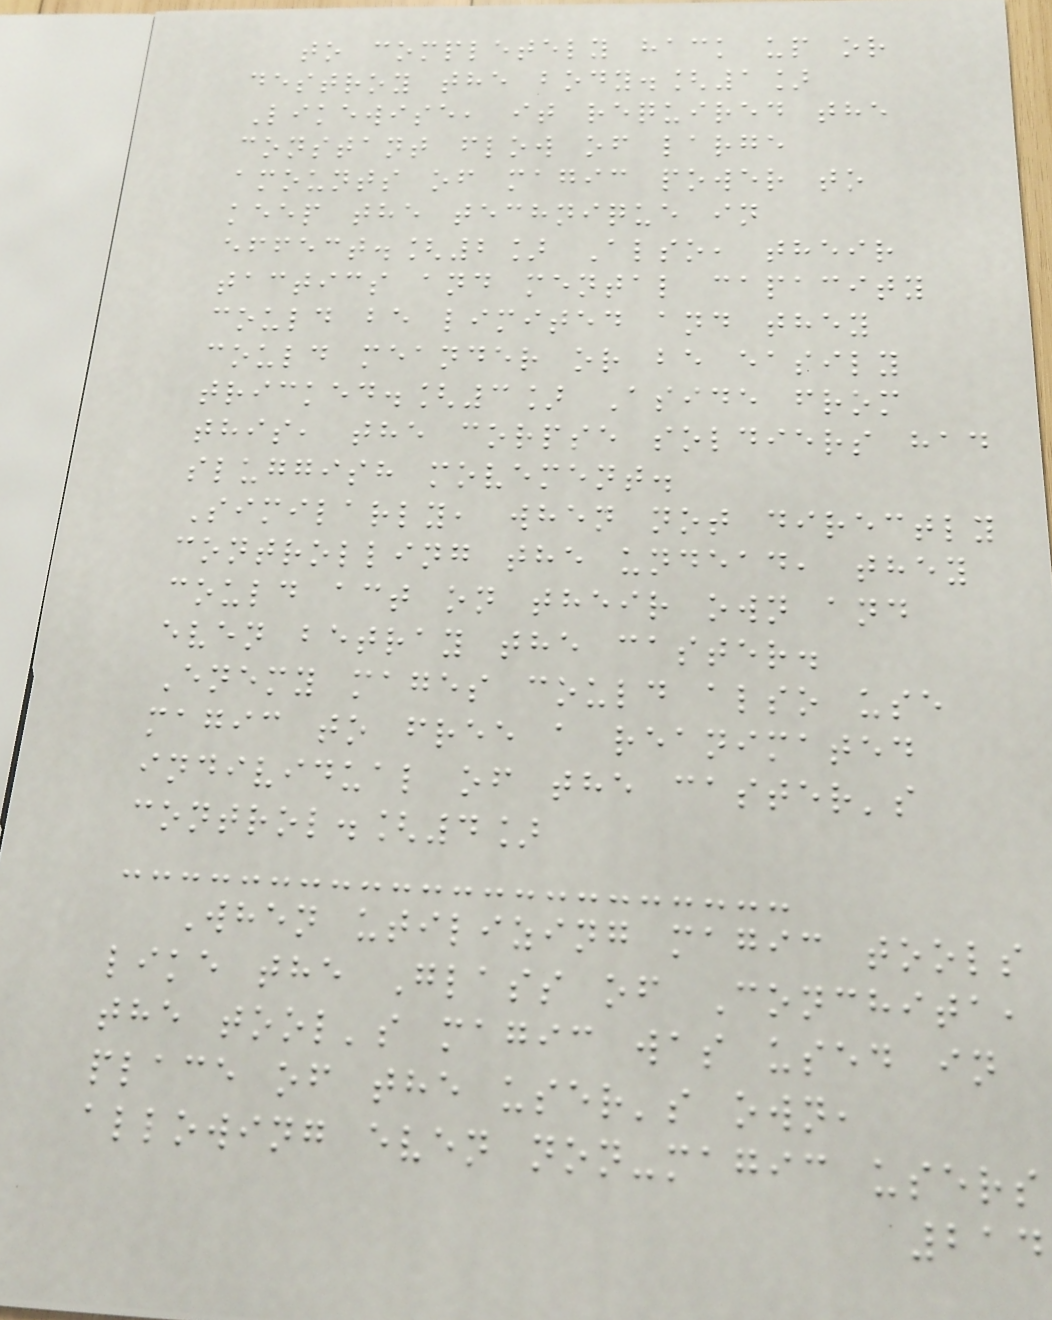to completely hack up or
destroy the body.[1]
Likewise, it required the
constant flow of large
amounts of magic power to
keep the technique in
effect.[2] Also, their
tactics and mental capacity
could be limited and they
could meander or be easily
tricked.[3] Aside from
this, the corpse soldiers had
sluggish movement.
Similarly, when not directly
controlling the undead, they
could act on their own and
even betray the caster.
Enemy mages could also use
magic to free a reanimated
individual of the caster's
control.[4]
When utilizing magic tools
like the Glass of Conchita,
the tool's magic was used in
place of the user's own,
allowing even non-magic users
214
